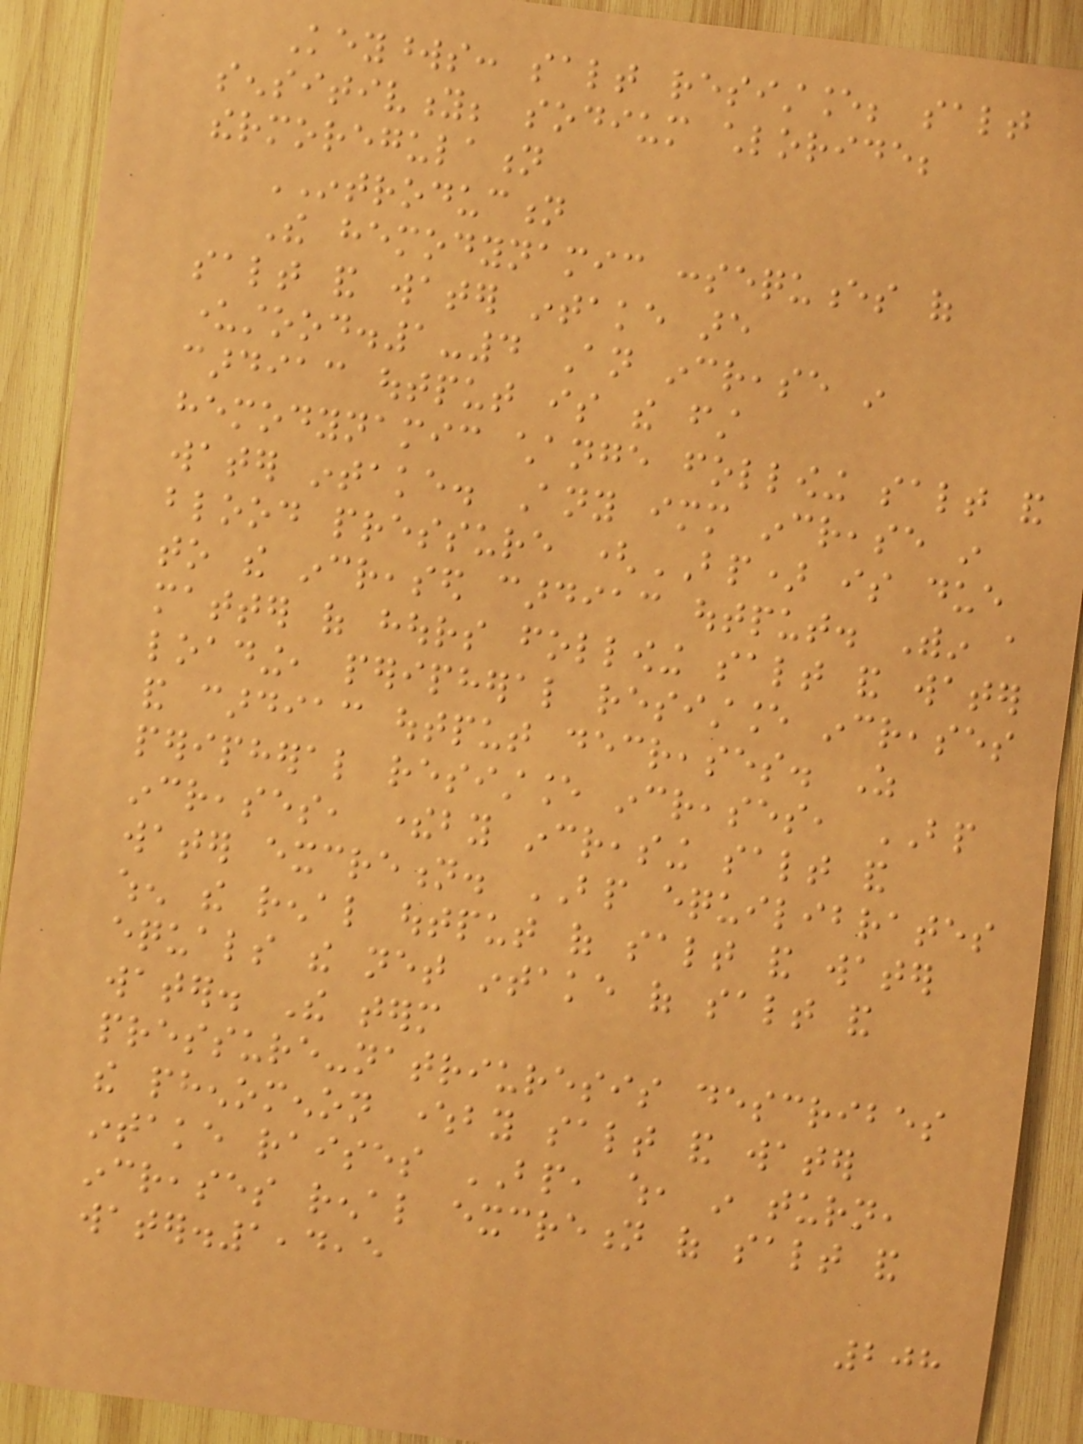Keywords: salt resistance; salt
sensitivity; sodium chloride;
thermoregulation
INTRODUCTION
The hemodynamic consequences of
salt and water intake are
understood.1-4 An increase in
cardiac output is the first
hemodynamic change following salt and
water intake. Any immediate increase in
blood pressure (BP) is due
to the increased cardiac output. Within a
matter of hours following salt and water
loading, peripheral resistance increases
and cardiac output decreases. As
peripheral resistance increases, BP
increases, thereby increasing salt and
water excretion. BP equilibrates
when the renal output of salt and water
equals the net intake of salt and
water. The term
pressure-natriuresis describes
the phenomenon whereby salt and water
intake raises BP, which, in turn,
increases renal excretion of salt and
water.1,4,5
208
